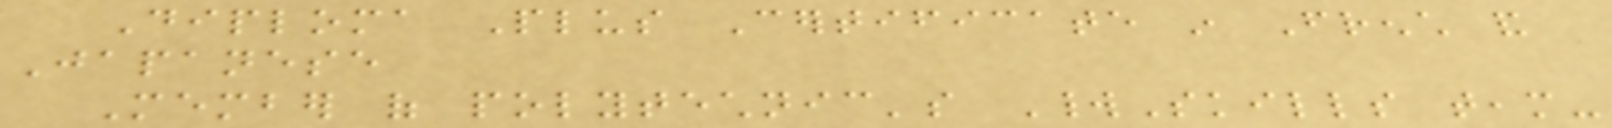Diploma Plus Certificate in French and
Japanese
Member of polytechnic's WorldSkills team-
